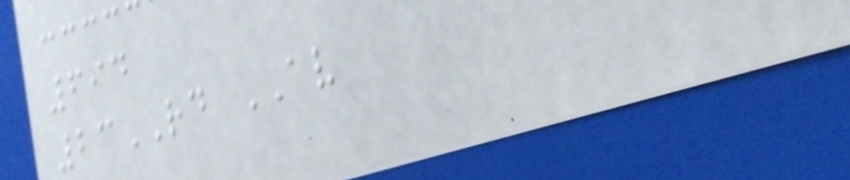694
23RD AV
